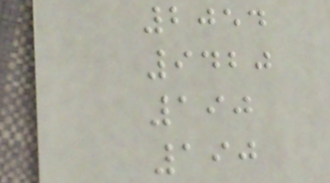2054
9420
190
190
